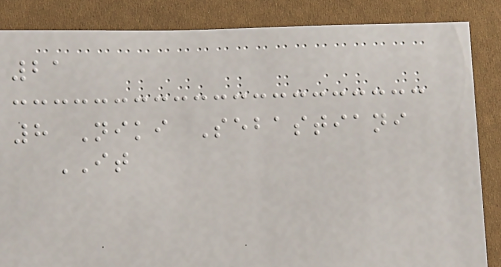21
8 Niki Sebastiani
IT
